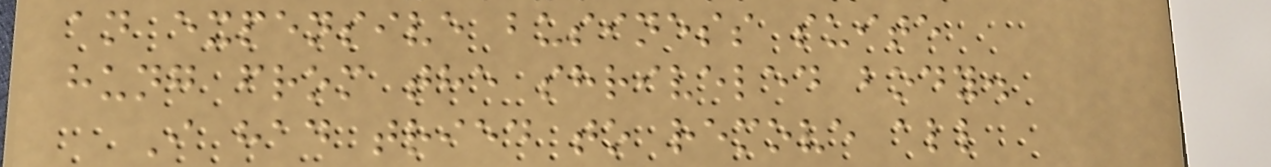an expensive business suite
hung from the shriveled body.
I had tried to remove all
